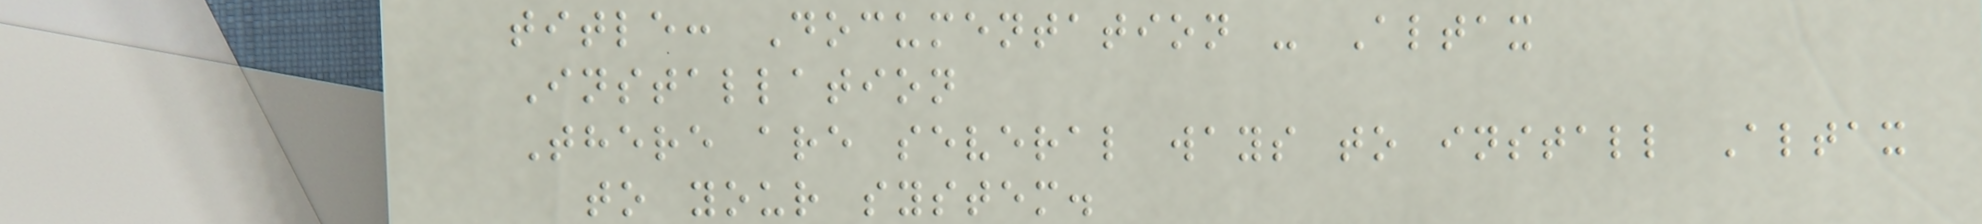title: Documentation - Altax
Installation
There are several ways to install Altax
to your system.
